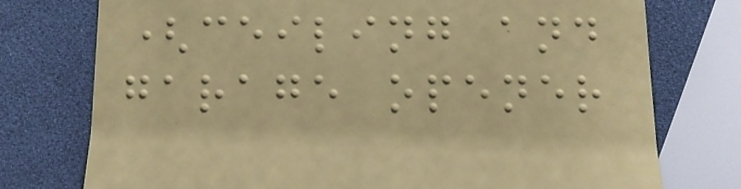(ceiling and
garage opener
